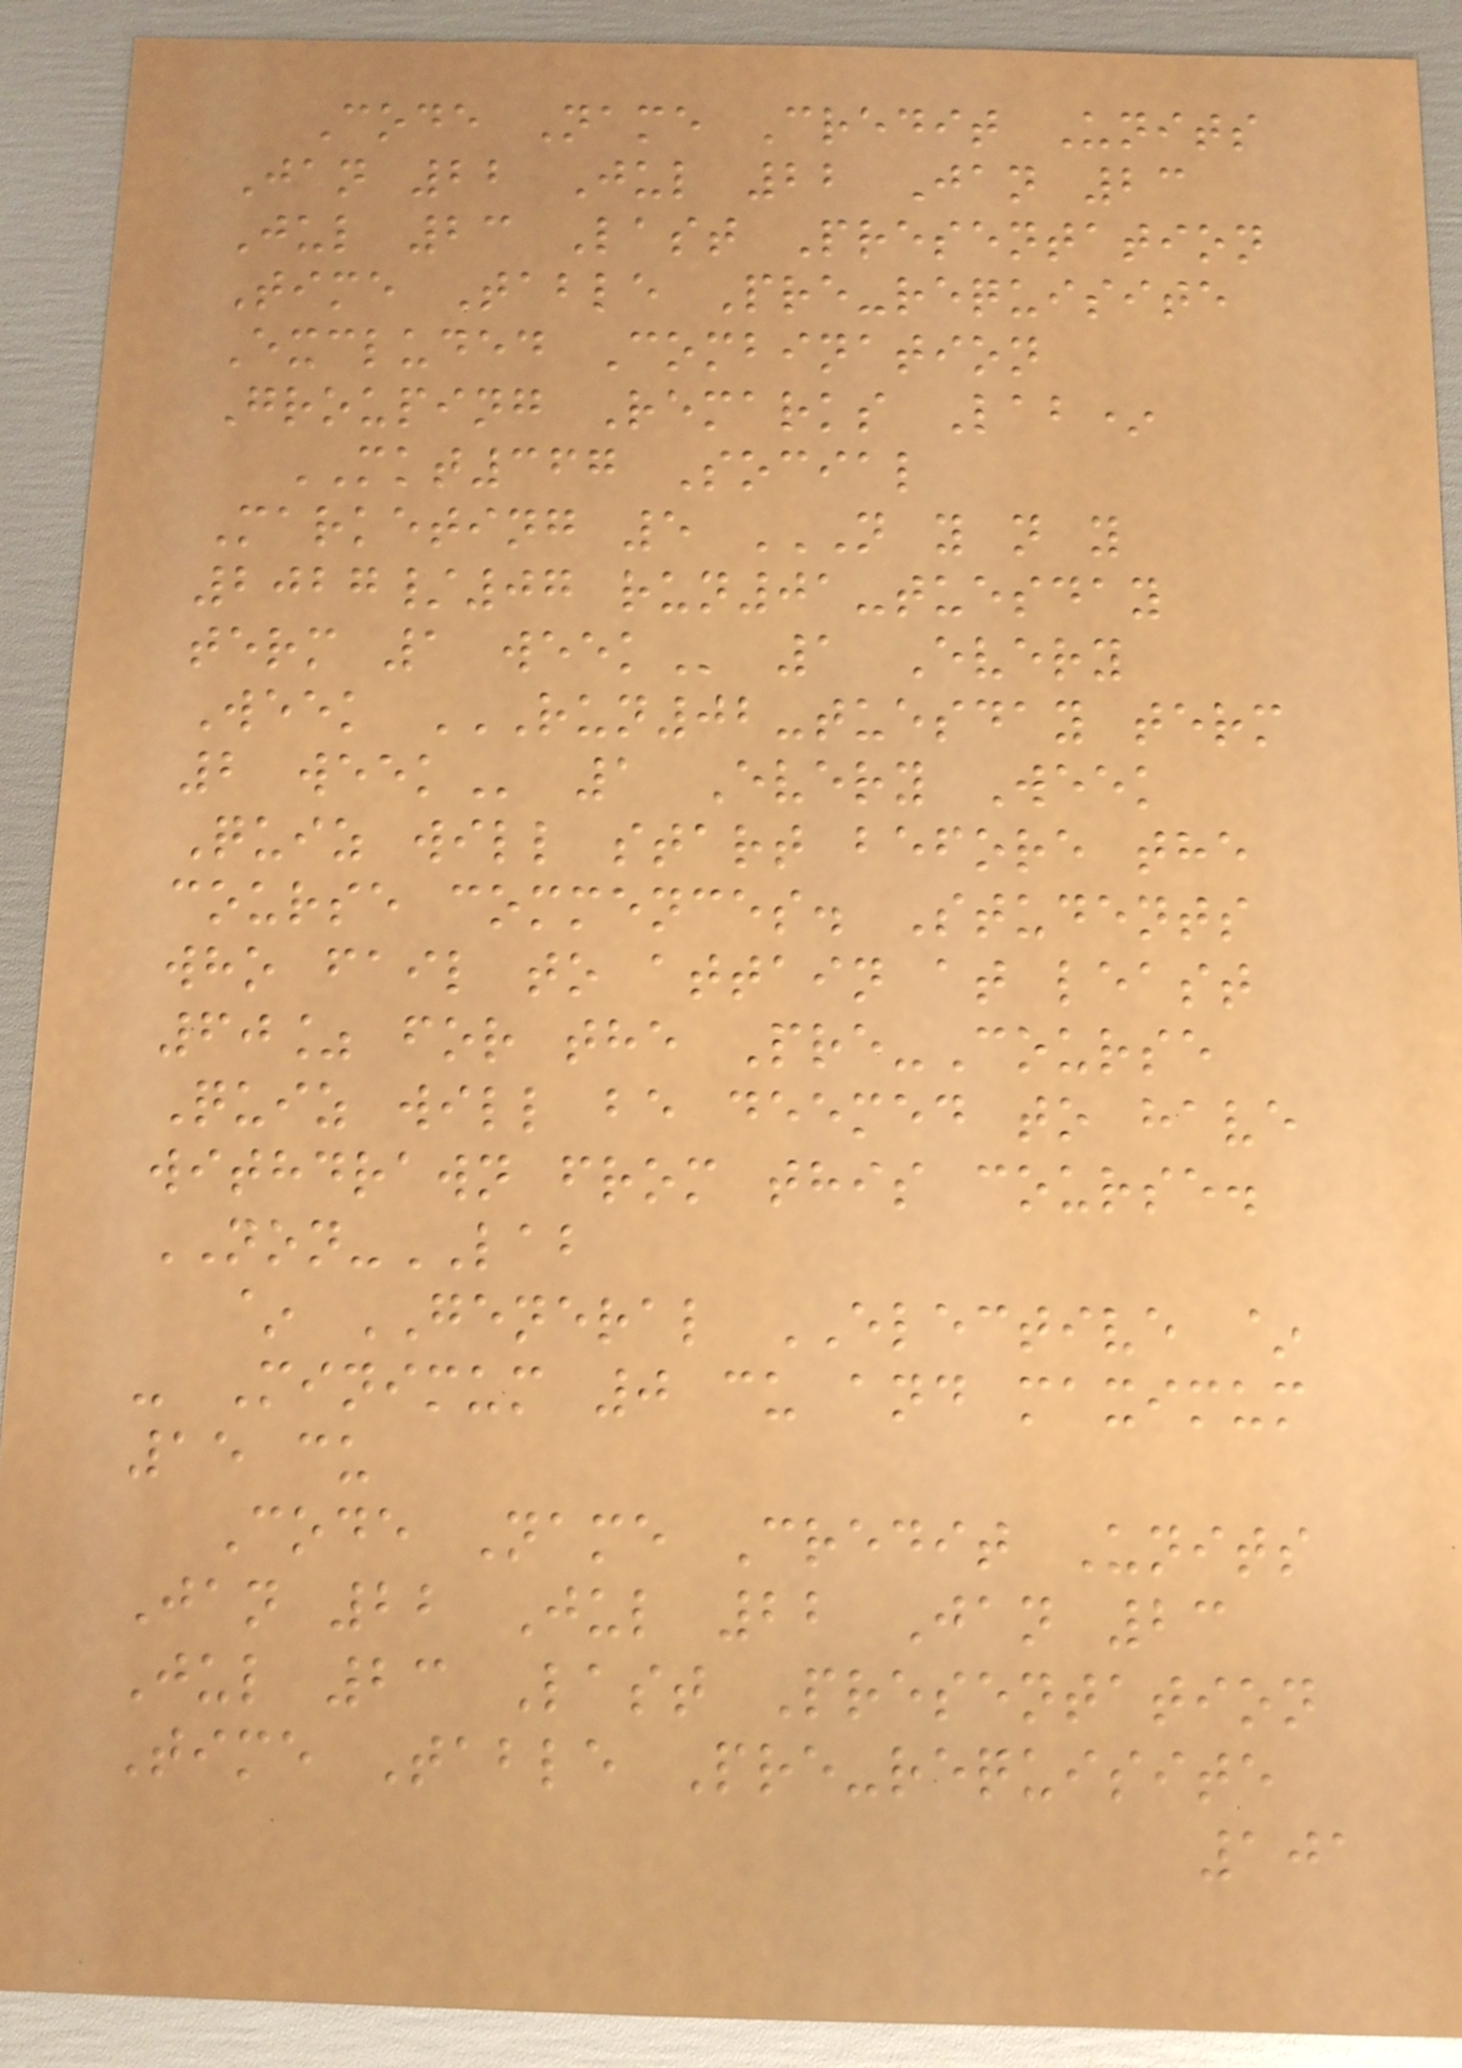Code Name Credit Units
Jan 22 Jul 22 Jan 23
Jul 23 Last Presentation
Time Table Pre-requisite
Excluded Combination
Grouping Remarks Lab*
MKT367 Social
Marketing 5 N Y N Y
2027/07 RUN01-TUESDAY
TERM 1 WEEK 1 Every
Week RUN02-TUESDAY TERM
2 WEEK 1 Every Week
Quiz will start before the
course commences. Students
who fail to attain at least
60% for the Pre-Course
Quiz will be deemed to have
withdrawn from this course.
NON-LAB
~ GENERAL ELECTIVE ~
- Minimum 0 cu and maximum
15 cu
Code Name Credit Units
Jan 22 Jul 22 Jan 23
Jul 23 Last Presentation
Time Table Pre-requisite
101
